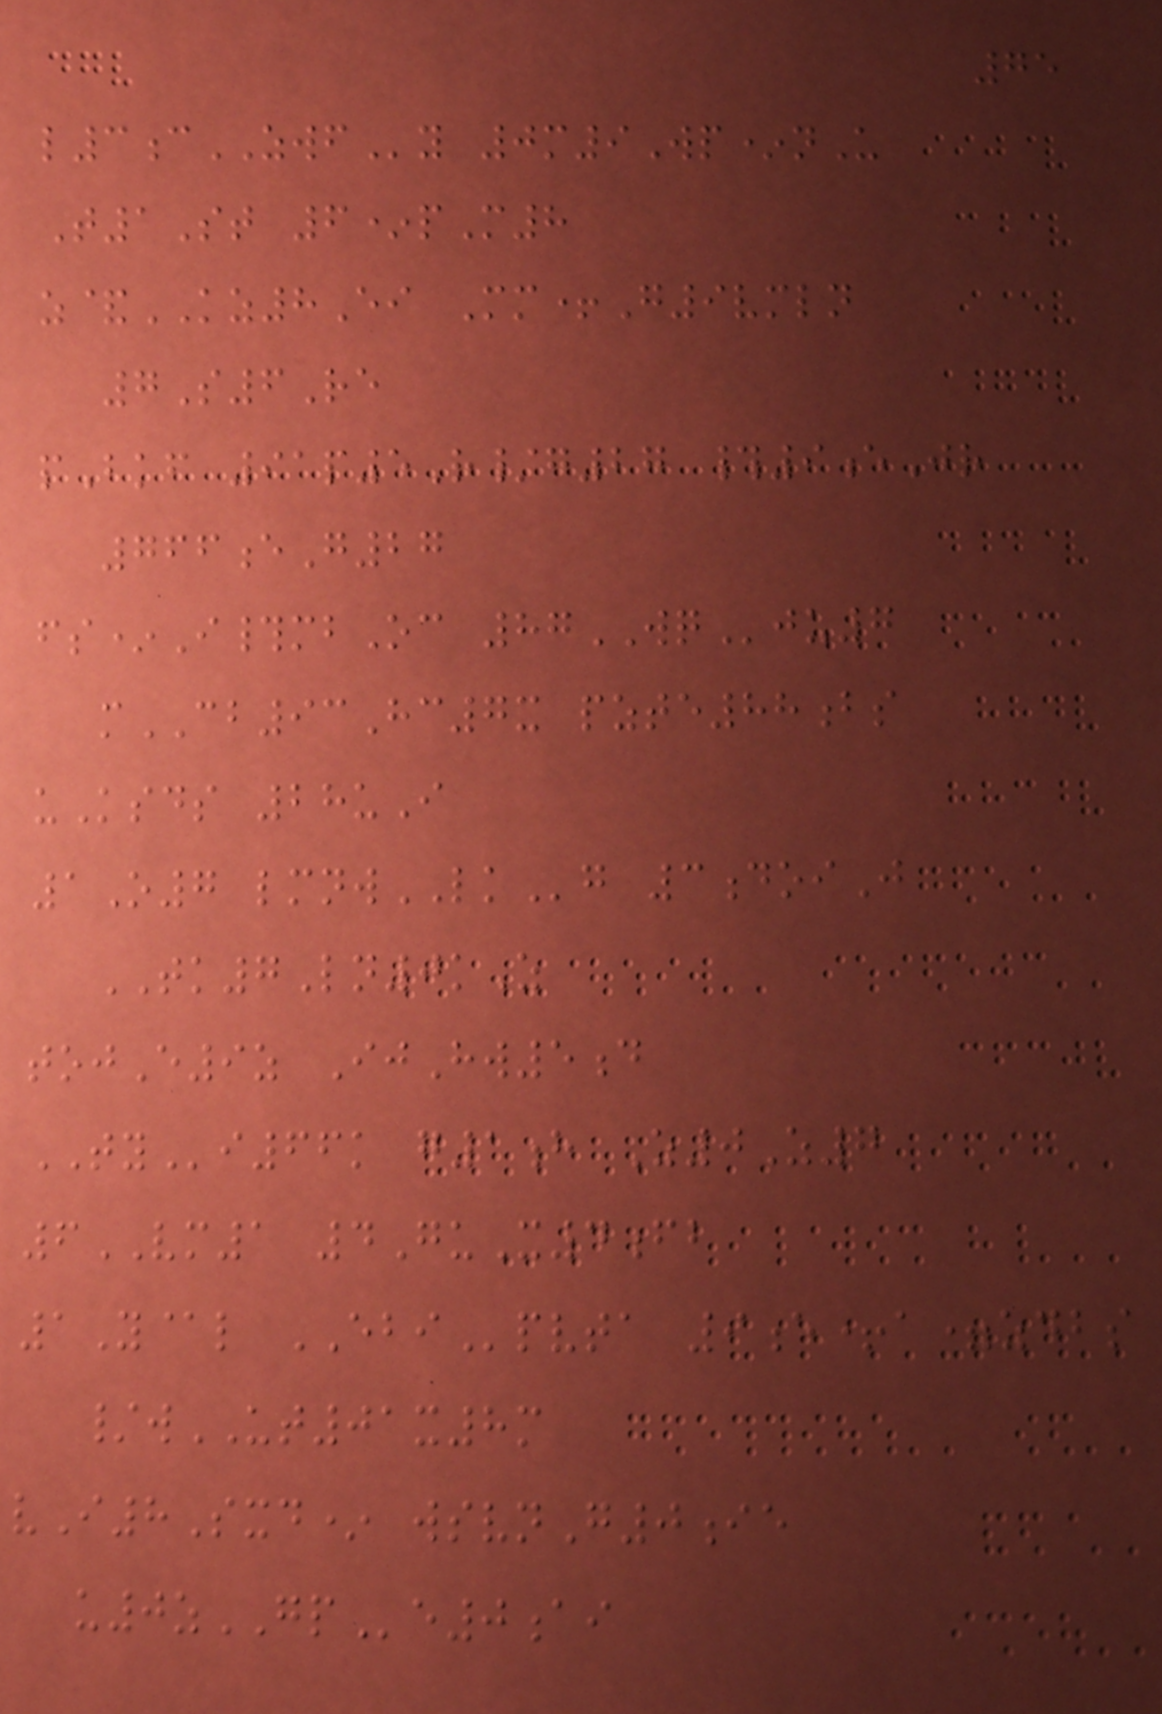75
l3cZWFy 0m9Wp*nU
T1St 6*pM8
z&KZ8Ei Mm+G9vmln
7S6Re
pBkf 91p5R/g27 #9eJr
766eG27
fs*I#mbOc 87WQju7
mCB93Hc7x pzte88bs
uKsds 28uI
1O7 lmnwLKg 3doiJ
TK7Ln0kZ
tojE9z IjHw5d
TYi66k g1h Z0Z7
6VM1 4GuX4fb
1Y@l EBIpvta 9e+a=zdbs
/wUT01x8m
vI8Sxd* wsvnG0ie
u0zGPe0ai
